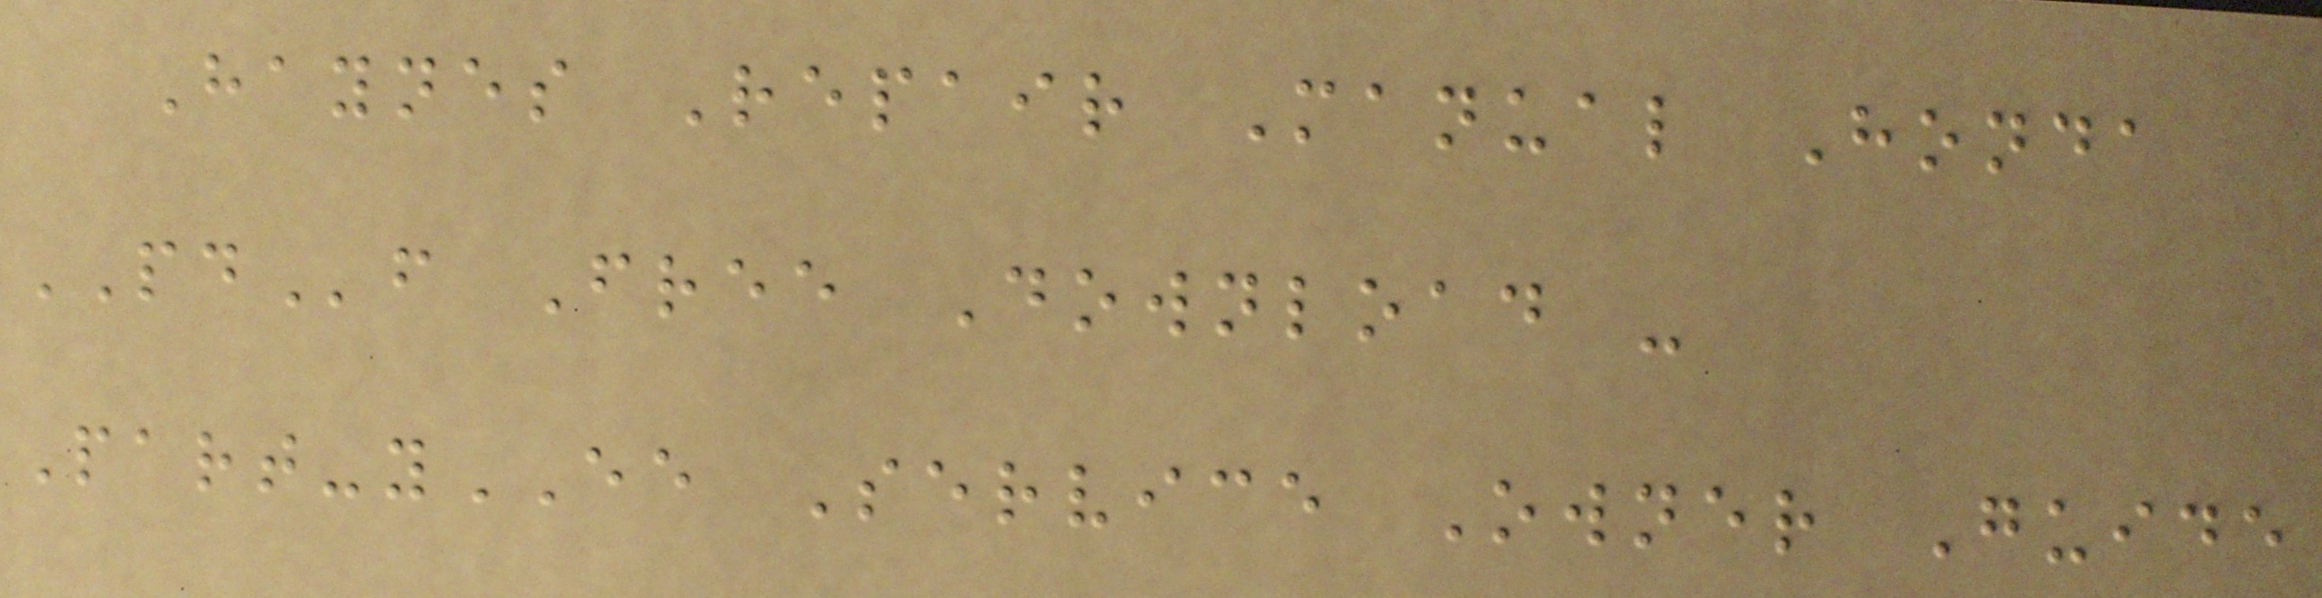Haynes Repair Manual Honda
PDf Free Download -
Part-yEE Service Owner Guide
